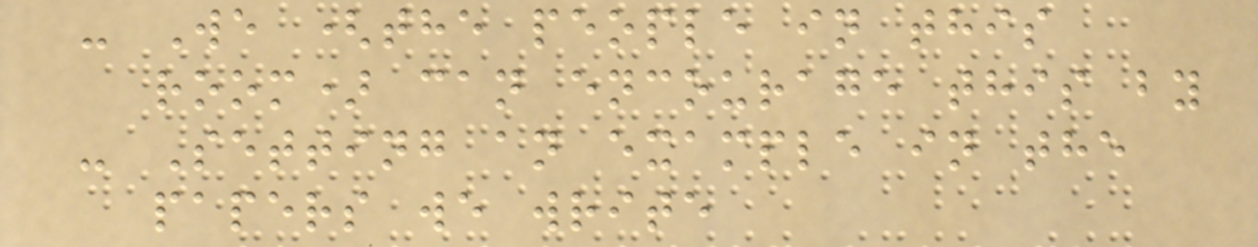- We (the people in this
room) can encourage this by
- Setting an example in the
papers we write
